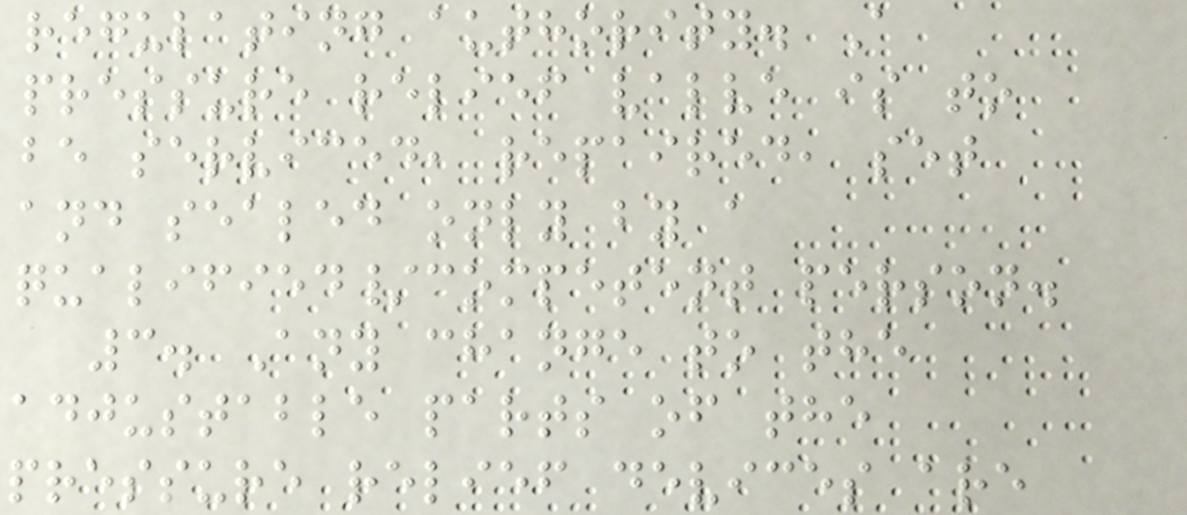regulating authority. A
pressure relief valve is to
be serviced, repaired, set
and sealed only by a
qualified/competent person.
3. Any change to the
adjustable parts of the
pressure relief devices are
